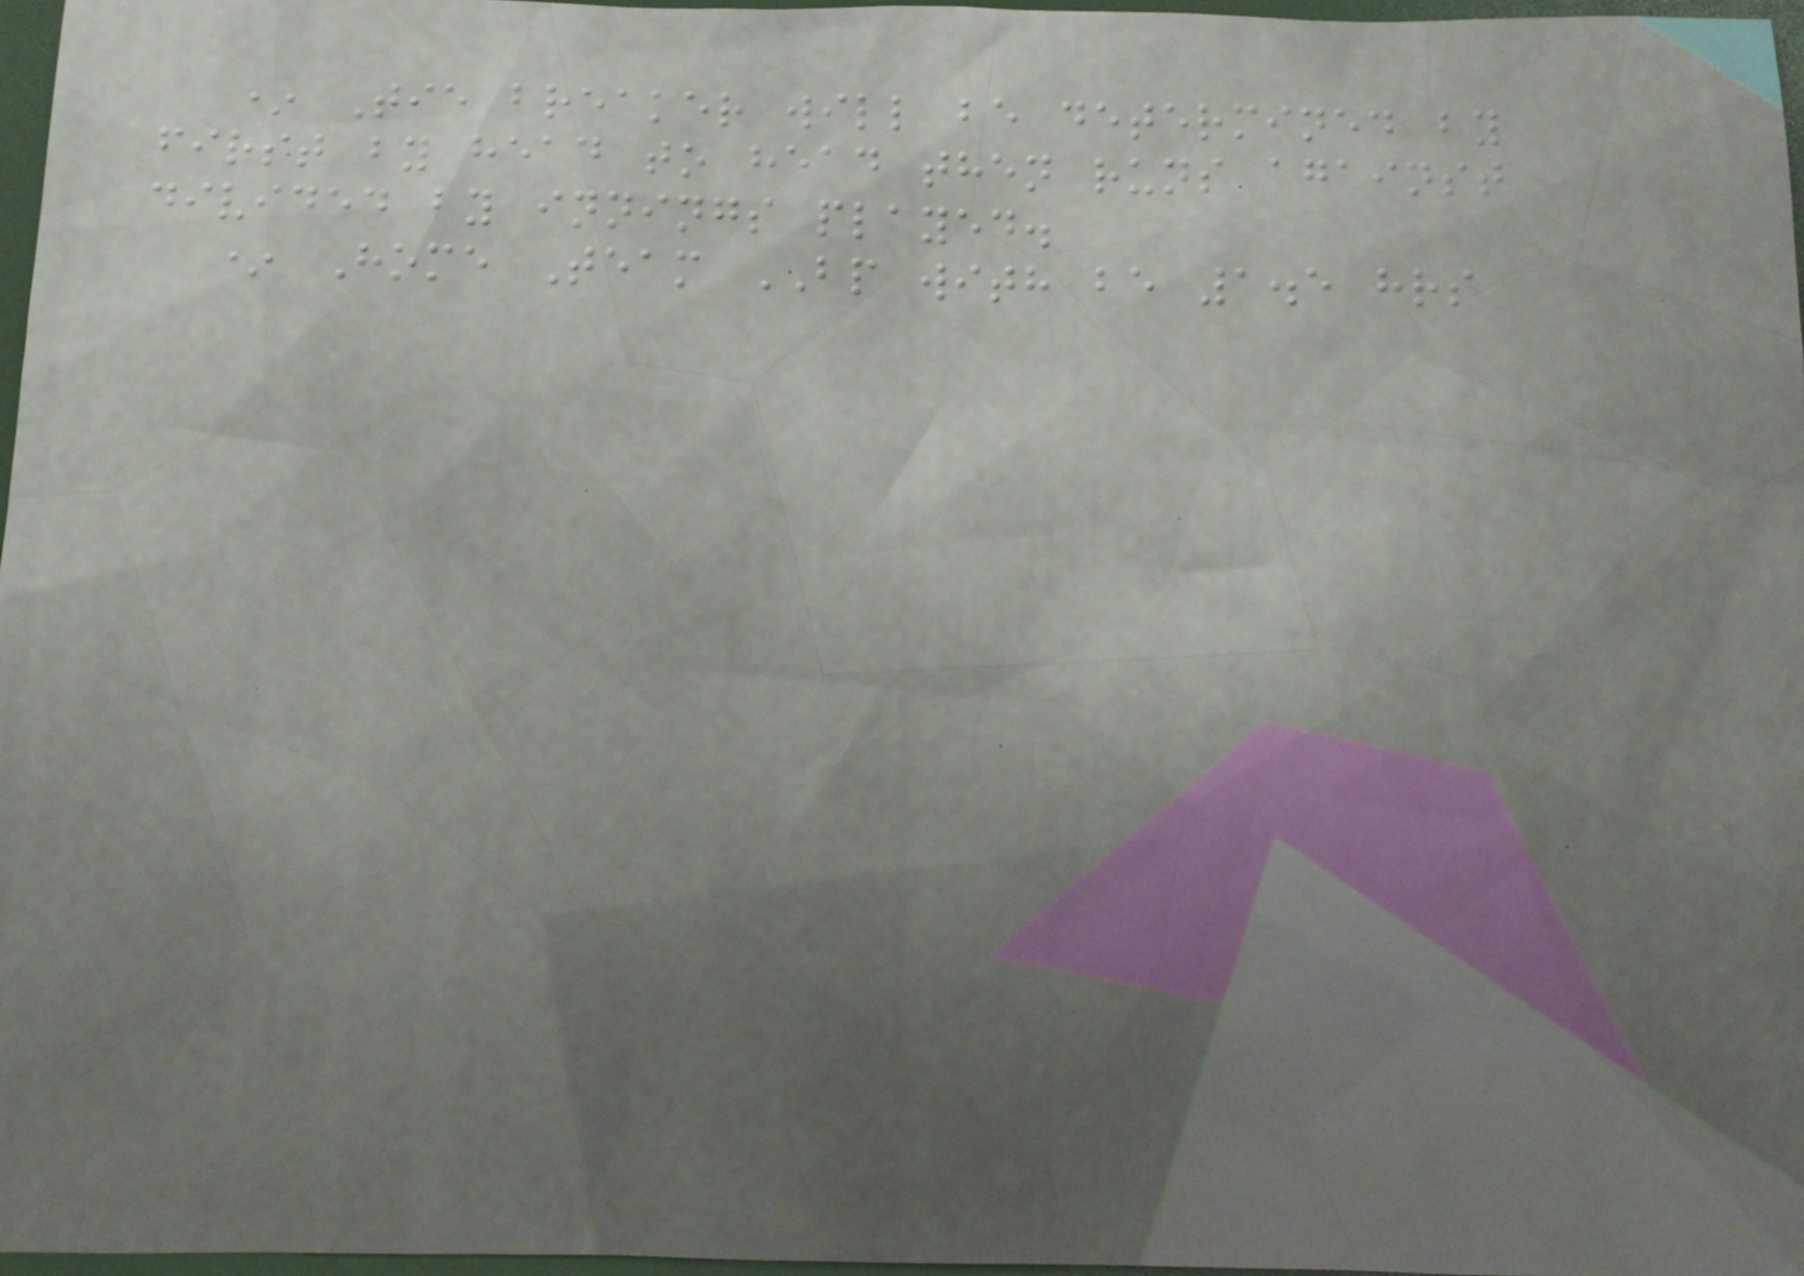* Tie breaker will be determined by
first by head to head then runs against
divided by innings played.
* Home Team BP with be 1.5 hrs
